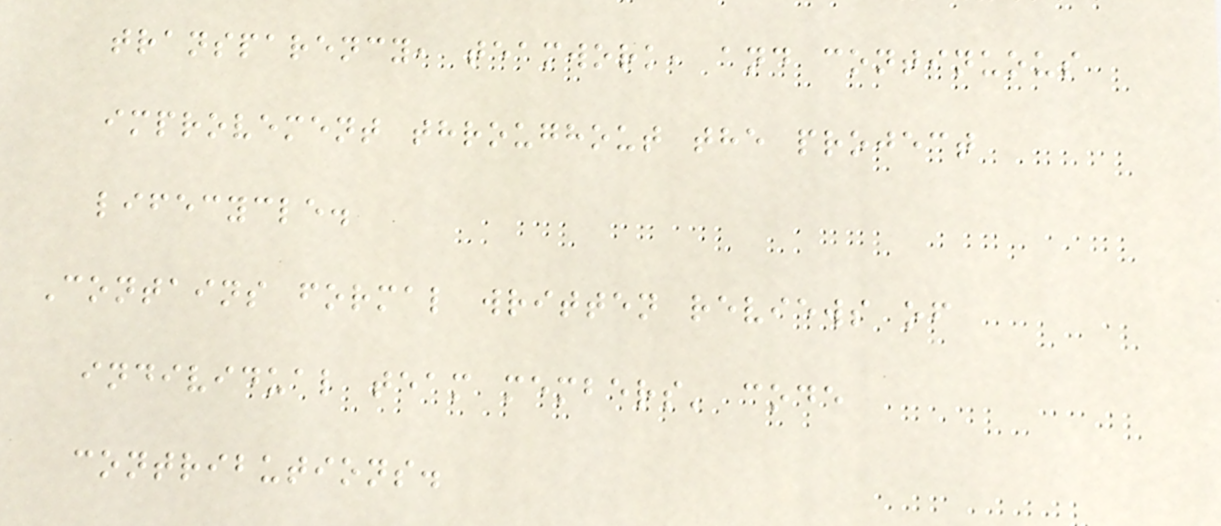transparency, teamwork, and continuous
improvement throughout the project
lifecycle.
Contains formal written reviews of
individual team members' code
contributions.
